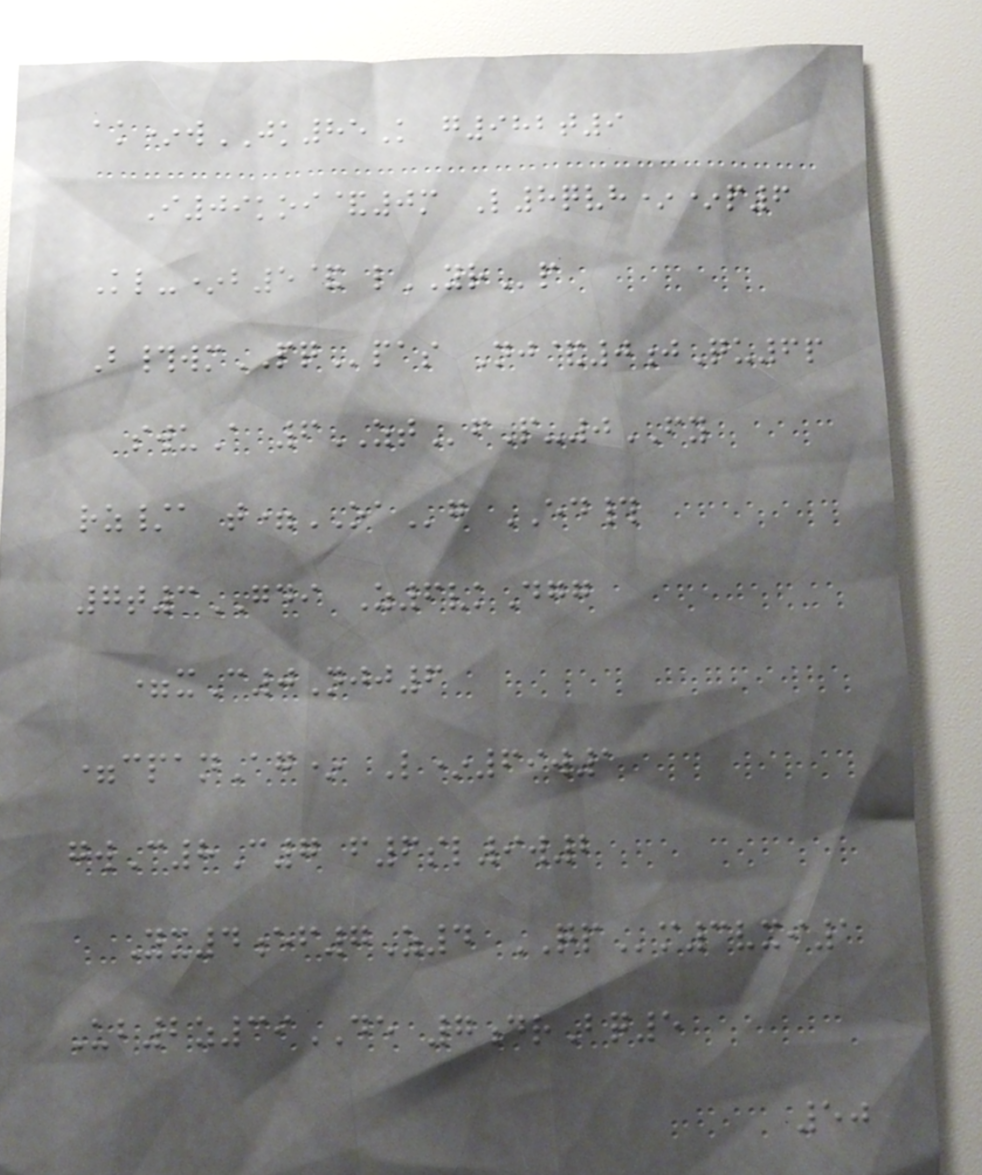ak*wJK85K g982t9
I09koi&0m L8qvh**p6
Kl-*b5& lYRp
B#wmPQpas Nj&0jQu6p
swuA 6ZTfP-0FY
rz/a t=OAg ED#
7t3GDI Z6vkDgg
=xC0Njj6
=cpanAg* L*69w1
gwC8C7 f6sl9w2
Yx4ef7Z4 QPm3vxi1
Ub2z39DE 7drBq5
50
